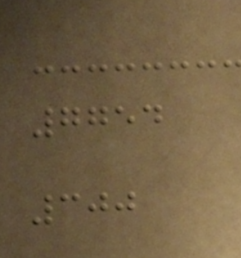7754
300
